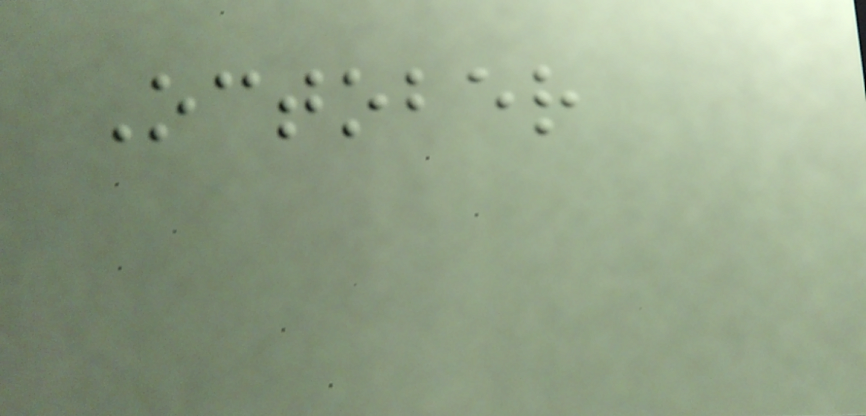October
